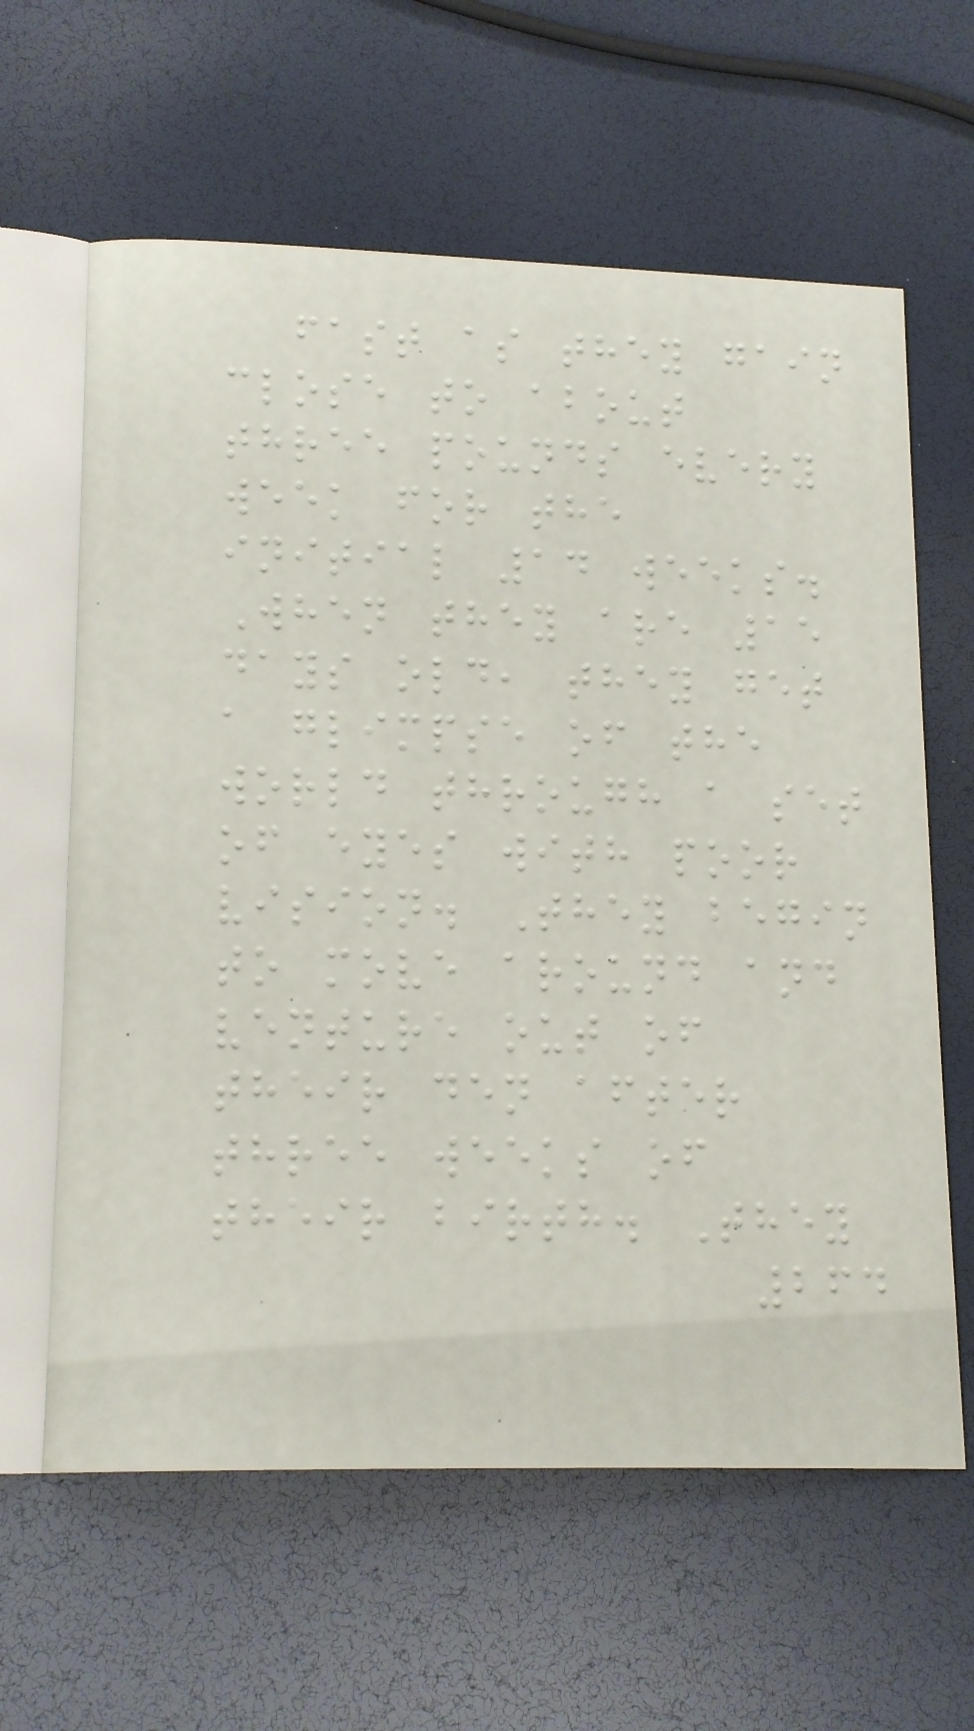fast as they gain
close to about
three pounds every
week for the
initial 14 weeks.
When they are 15
days old, they get
a glimpse of the
world through a set
of eyes with poor
vision. They begin
to move around and
venture out of
their den after
three weeks of
their birth. They
264
